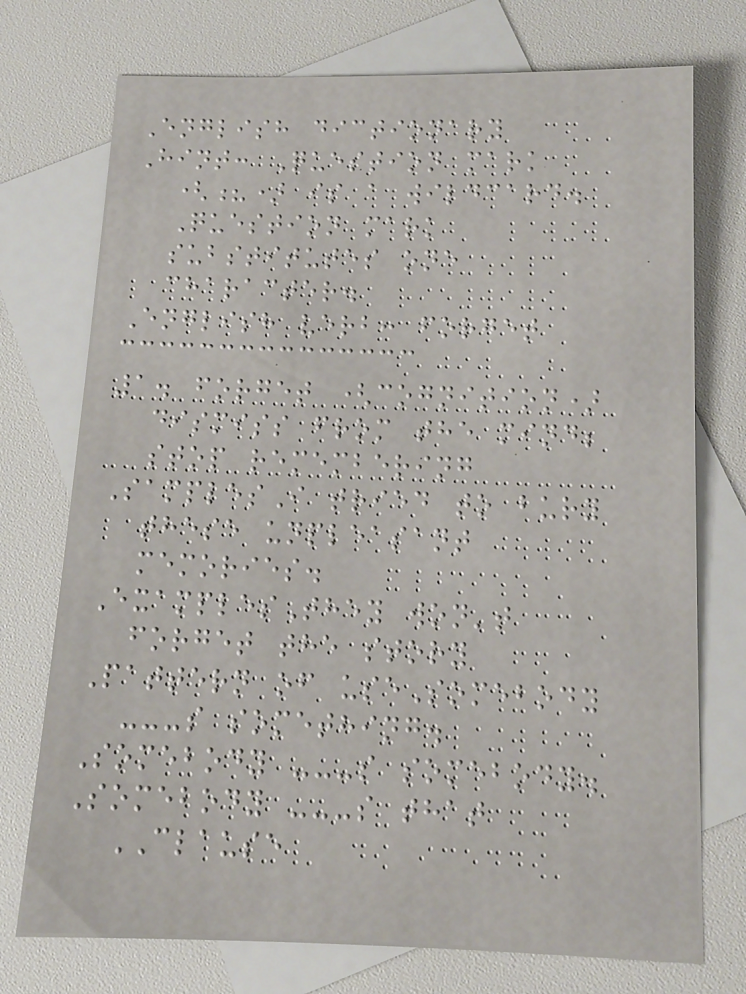English dictionary
Hint: Question mark
(?) is a wildcard.
Question mark
substitutes one
character.
English verb: forget
1. forget (cognition)
dismiss from the mind;
stop remembering
SamplesI tried to bury
these unpleasant
memories.
ExamplesThey won't
forget the story
Pattern of useSomebody
---s something.
Somebody ---s somebody.
Somebody ---s that
CLAUSE
